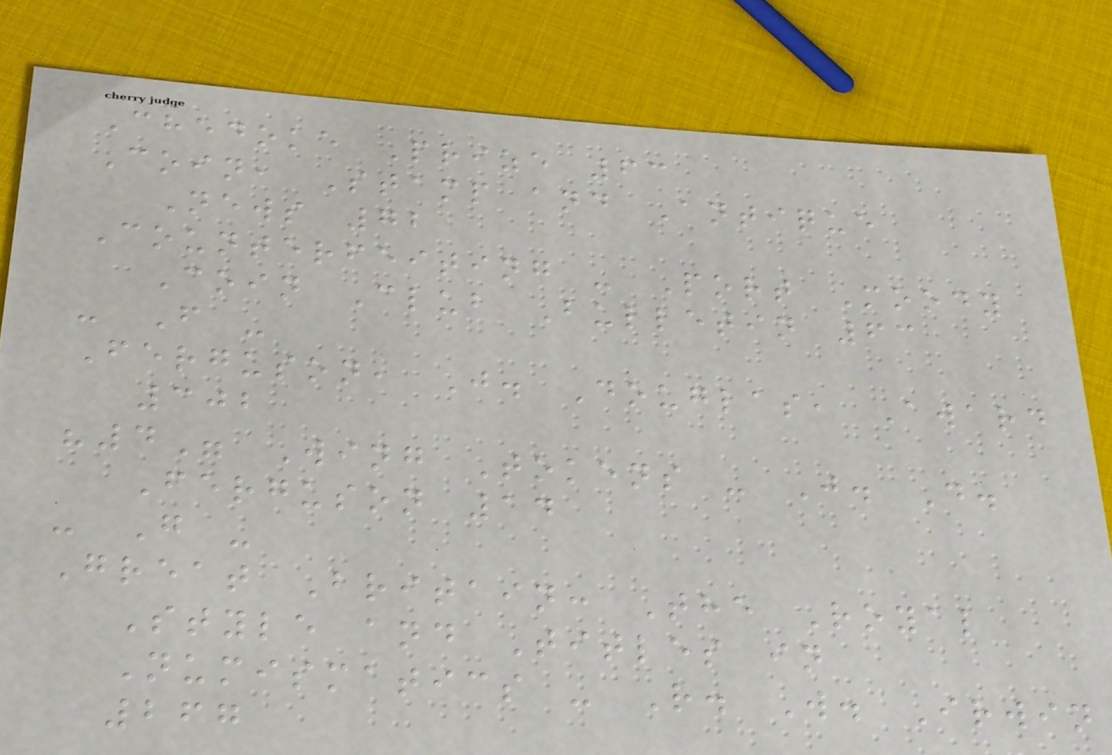Chedoke Prize 63
Coin, Stamp and Antique
News 72
Counterfeiting - Port Moody
Coin Club Bulletin 63
- F -
Ferguson, J. Douglas, Award
302
"4" Wing Tokens - J. D.
Ferguson 14
- G -
Great Britain: The Royal
Style and Titles in
Numismatics - R. W. Irwin
267
